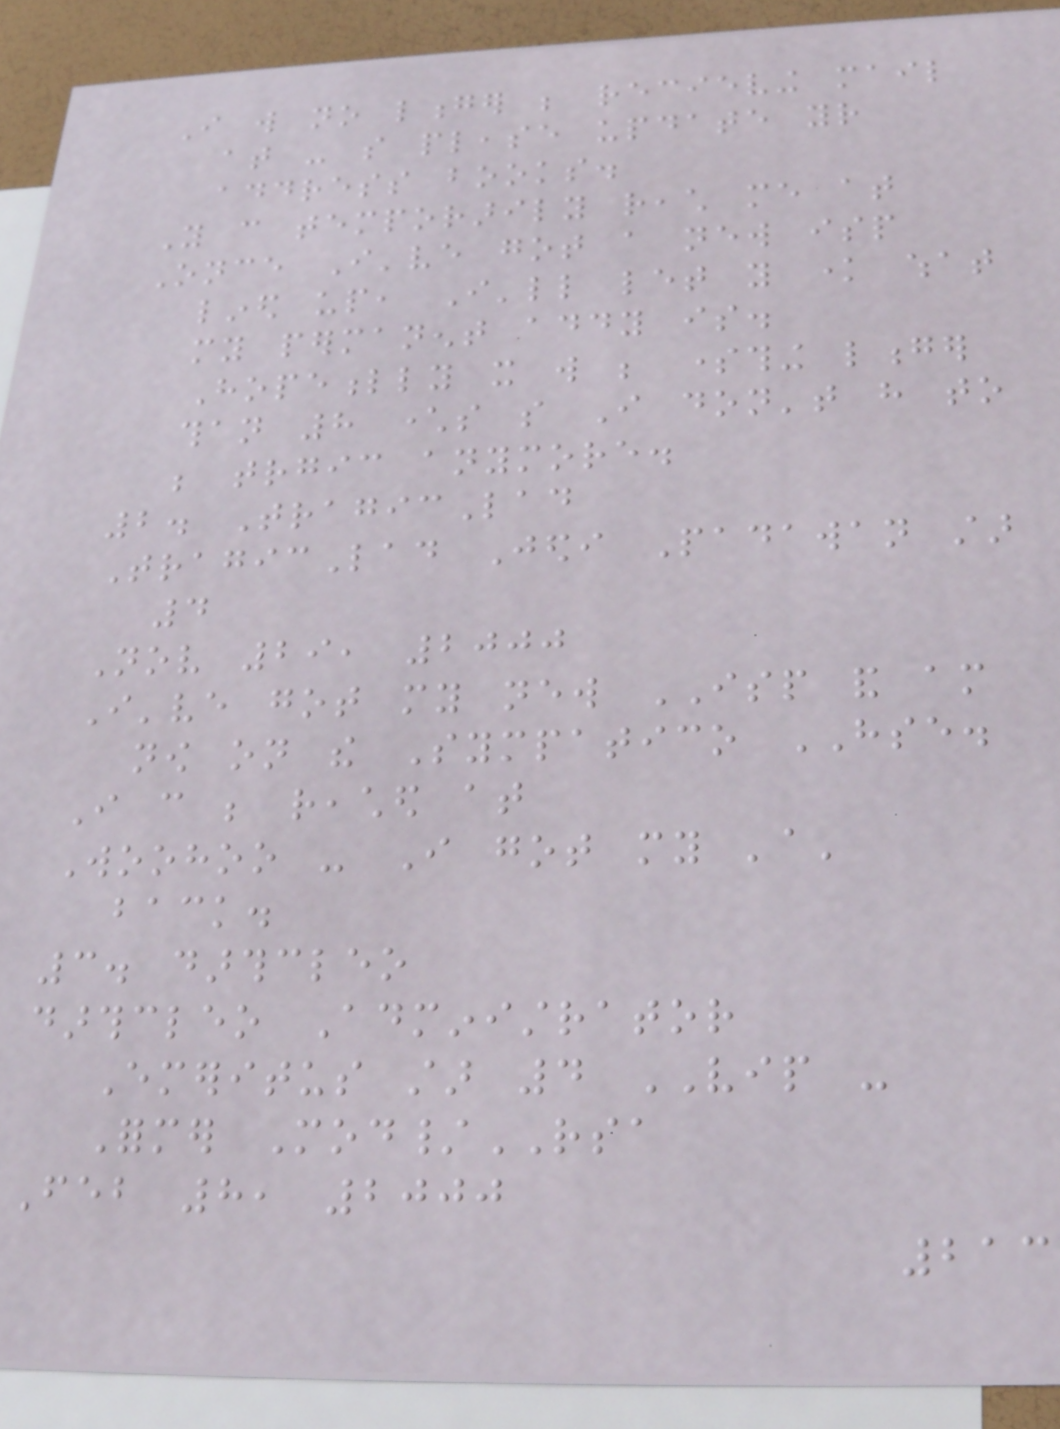I will no longer be recieving mail
at - so please update your
address books.
You can temporarily reach me at
Once I've got a new isp
lined up, I'll let you know what
my permanent addy is.
Hopefully it will be something longer
than 8 characters so I don't have to
be trgic anymore.
2. TragicLad
TragicLad Jedi Padawan star
4
Nov 29, 2000
I've got my new ISP and am
now on the Sympatico HSE.
I can be reached at
Woohoo - I got my 'a'
back.
3. darthcleo
darthcleo Administrator
Emeritus star 4 VIP -
Former Mod/RSA
Feb 8, 2000
213
